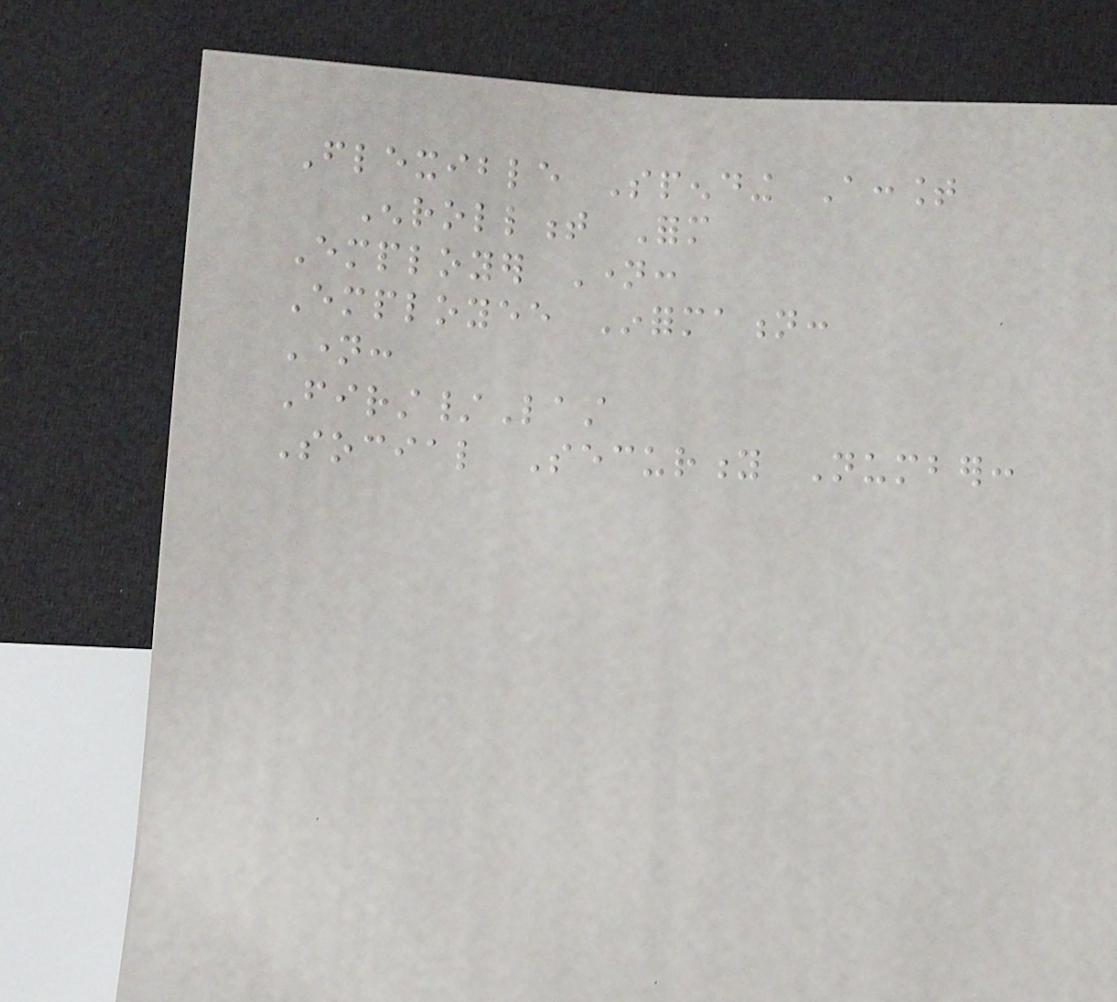Flexible Spending Account
Enrollment Form
Employer Name:
Employee Information:
Name:
First/Last
Social Security Number:
